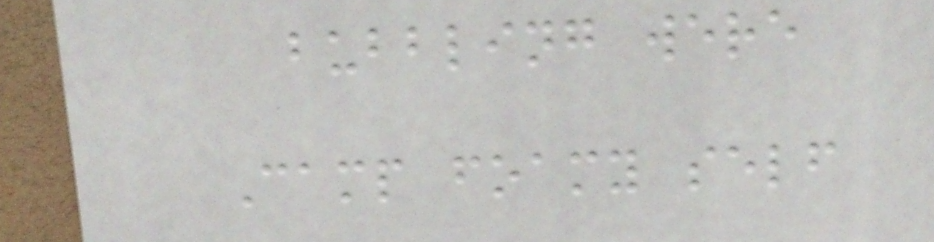bubbling were
Camp foamy self
